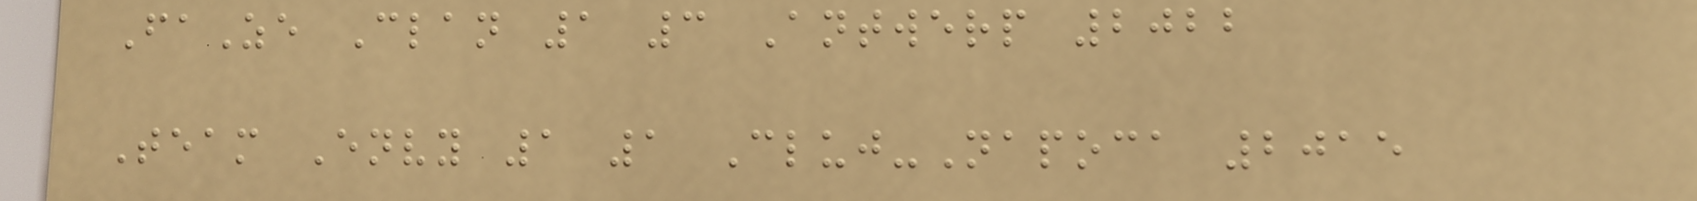FaZe Clan 1 3 Antwerp 2022
Team Envy 1 1 Cluj-Napoca 2015
